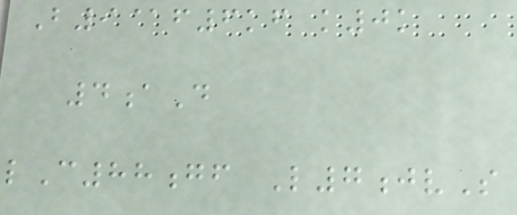B9@f6kf k0k
4aD
lC88gf L7jvS
